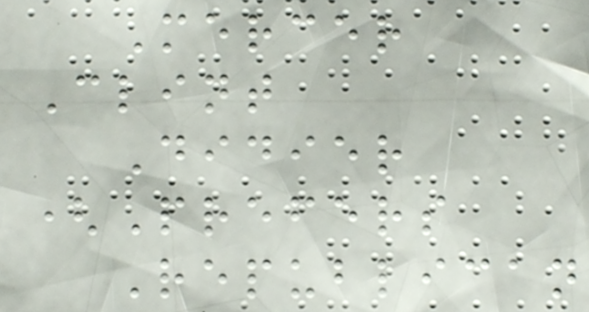Mercer
Clint
Didier
(Prefers
Republican
